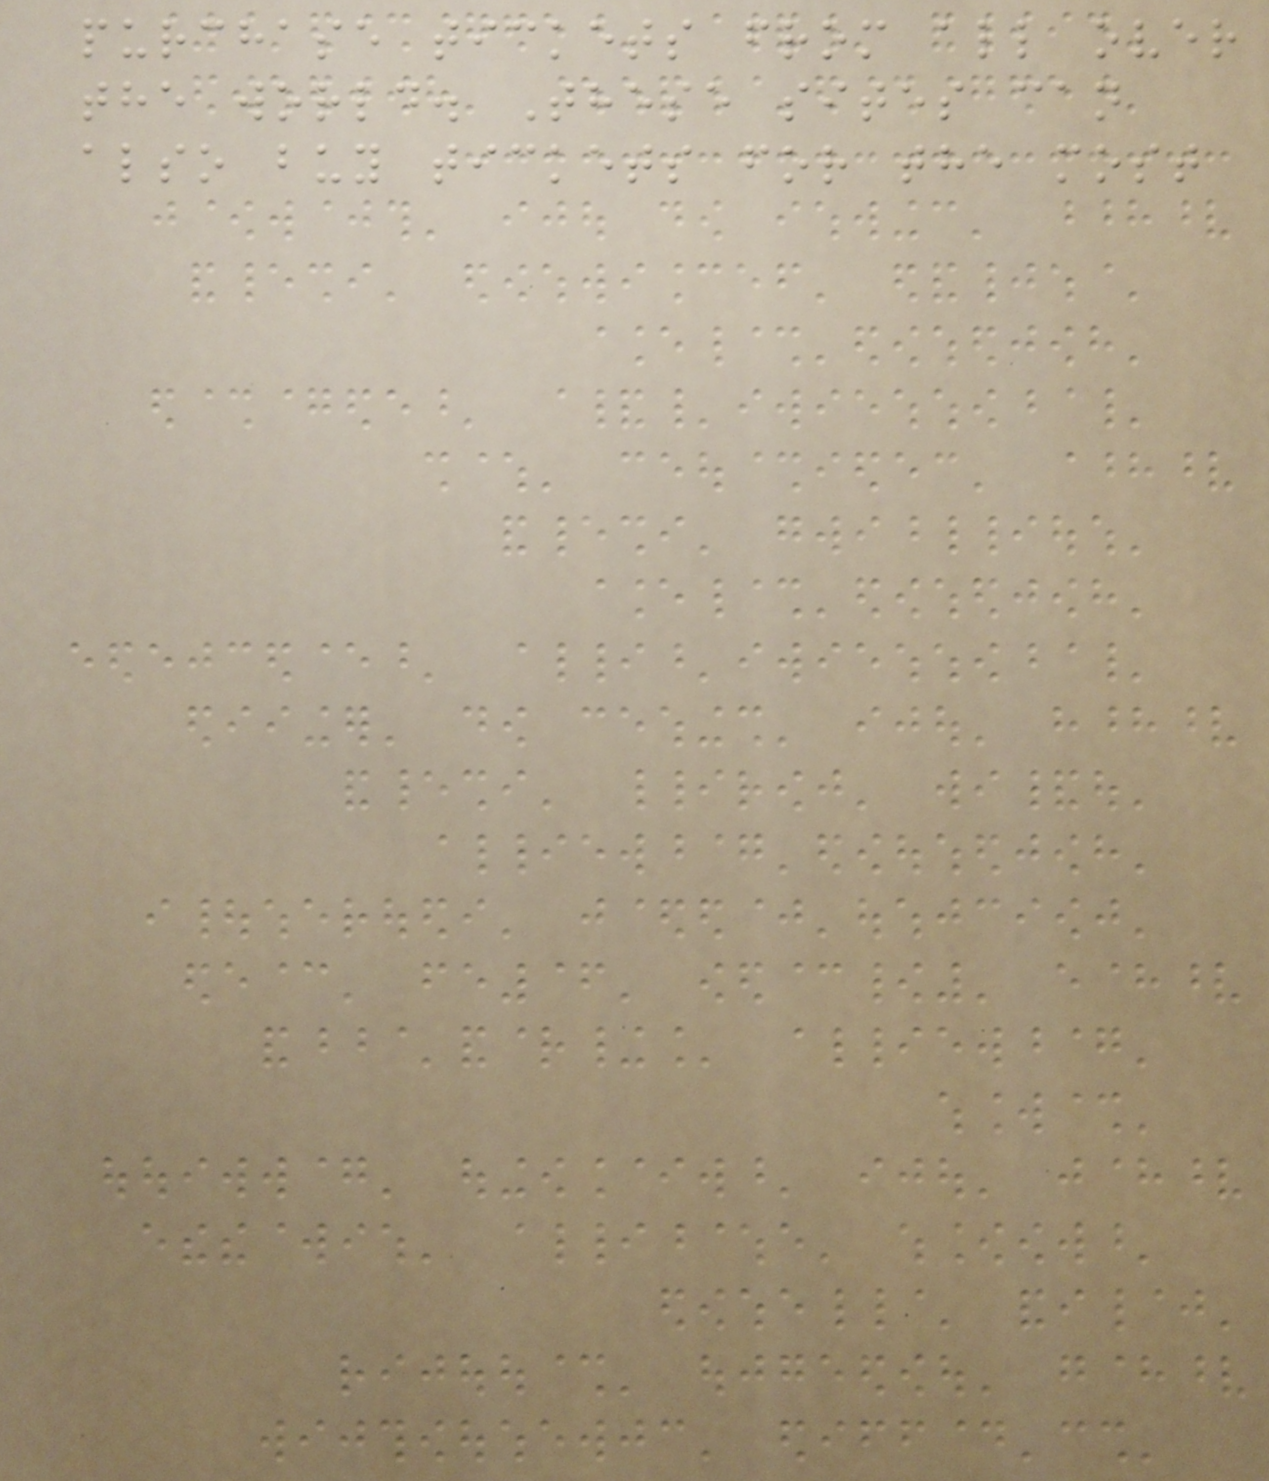purchase tickets from all over
the world. These sites can
also buy tickets for the most
